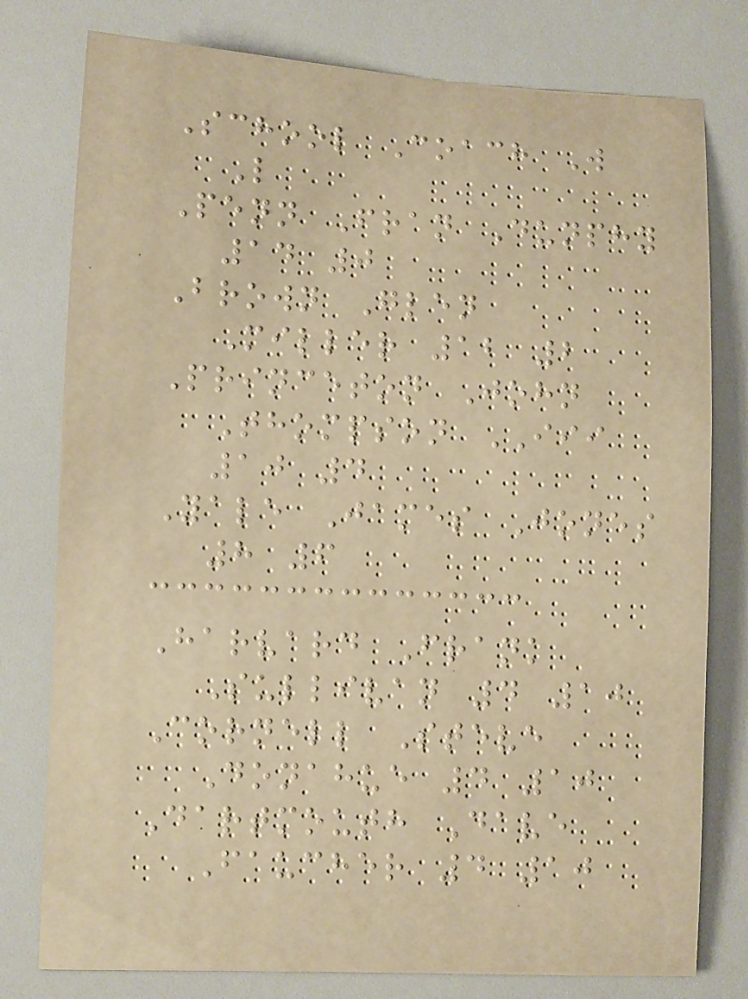School Coach W
L
Penn Fran Dunphy
14 0
Brown Glen
Miller 12 2
Princeton John
Thompson III
10 4
Yale James Jones
8 6
Harvard Frank
Sullivan 4 10
Cornell Steve
Donahue 4 10
Dartmouth Dave
Faucher 4 10
